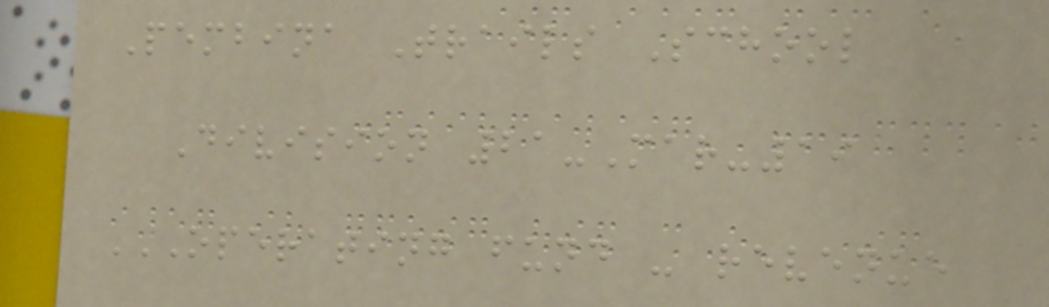Pembina Trails School
Division 21-Mar-19
OPERATING FUND - REVENUE
